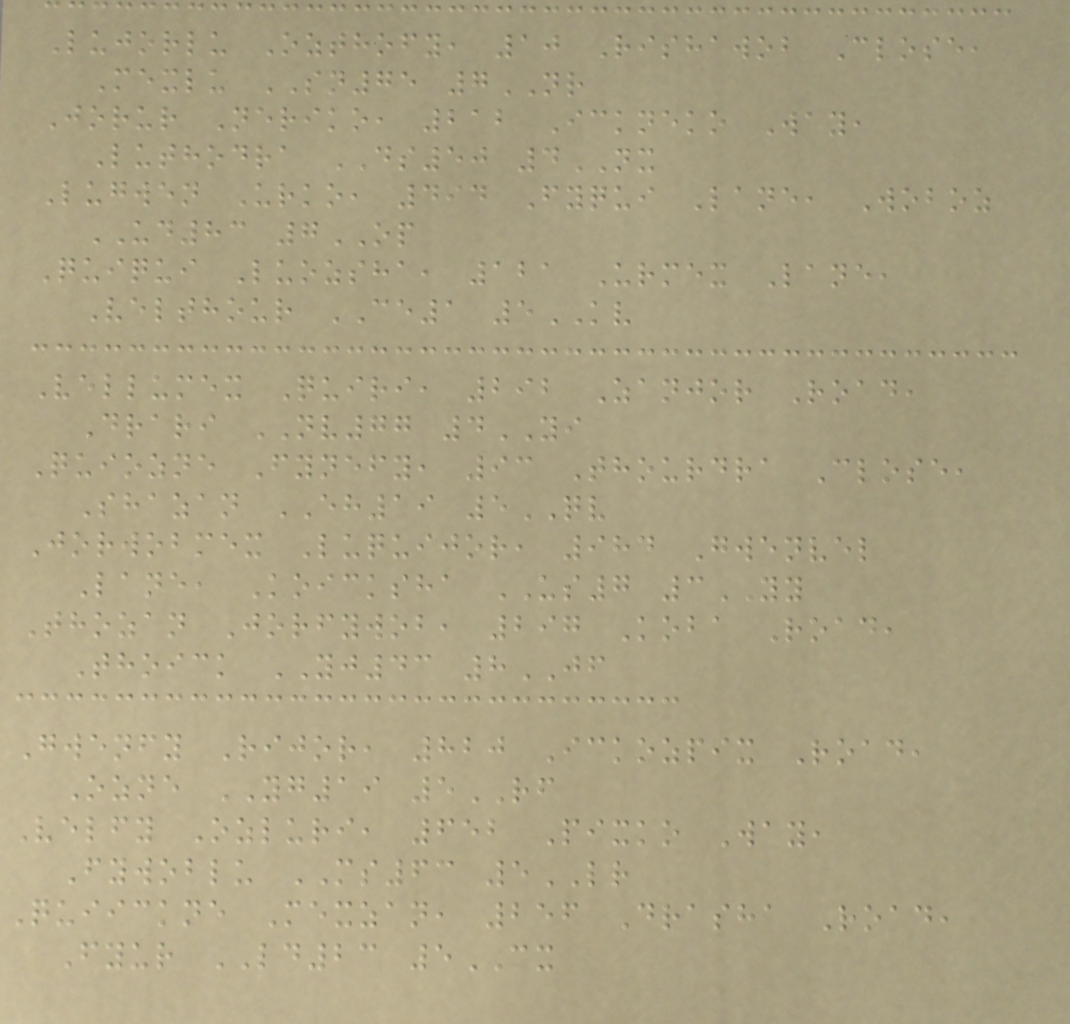Lujorlu Ozthofy, 10 Rishawob Close,
Mexlu SN75 7NR
Jorur Neriko, 212 Ickneko Way,
Luthodra DS50 4NX
Lugwen Urko, 494 Fyqui Lane, Woboz
UD83 7OP
Quiqui Luozsha, 121 Urmex Lane,
Velthour CE1 5KV
Vellumex Quiri, 292 Zanjor Road,
Drari NV77 4YI
Quiozne Fynefy, 93 Thourdra Close,
Shazan EH19 5QV
Jorwobmex Luquijor, 984 Gwenvel
Lane, Koicksha US7 3YY
Thozan Jorfywob, 297 Koba Road,
Thoick YJ43 8JF
Gwenfy Rijor, 820 Ickozpix Road,
Ozne YG19 5RF
Velfy Ozluri, 652 Pixko Way,
Fywoblu MS63 5LR
Quiickne Mexzan, 256 Drasha Road,
Fyur LD23 5CX
